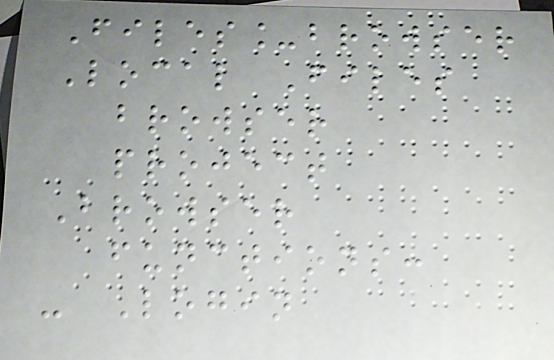Files_browser
Local Files
browser
project
Browser
functions:
- Login
